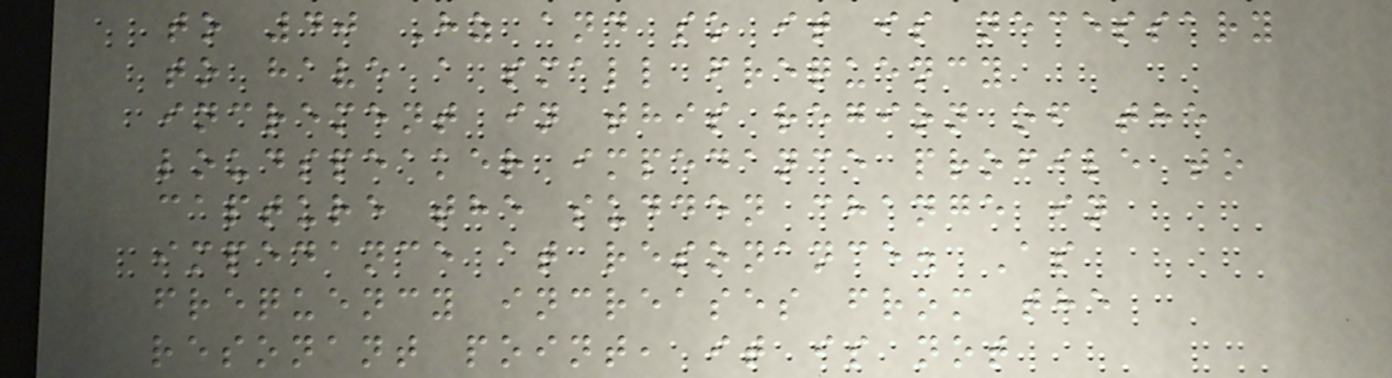to 40 Hz and so it is necessary
to have a small frequency
increment in this region of the
loudspeaker impedance profile to
capture the sudden change in
impedance at resonance. As
frequency increases from the
resonant point, it is not
